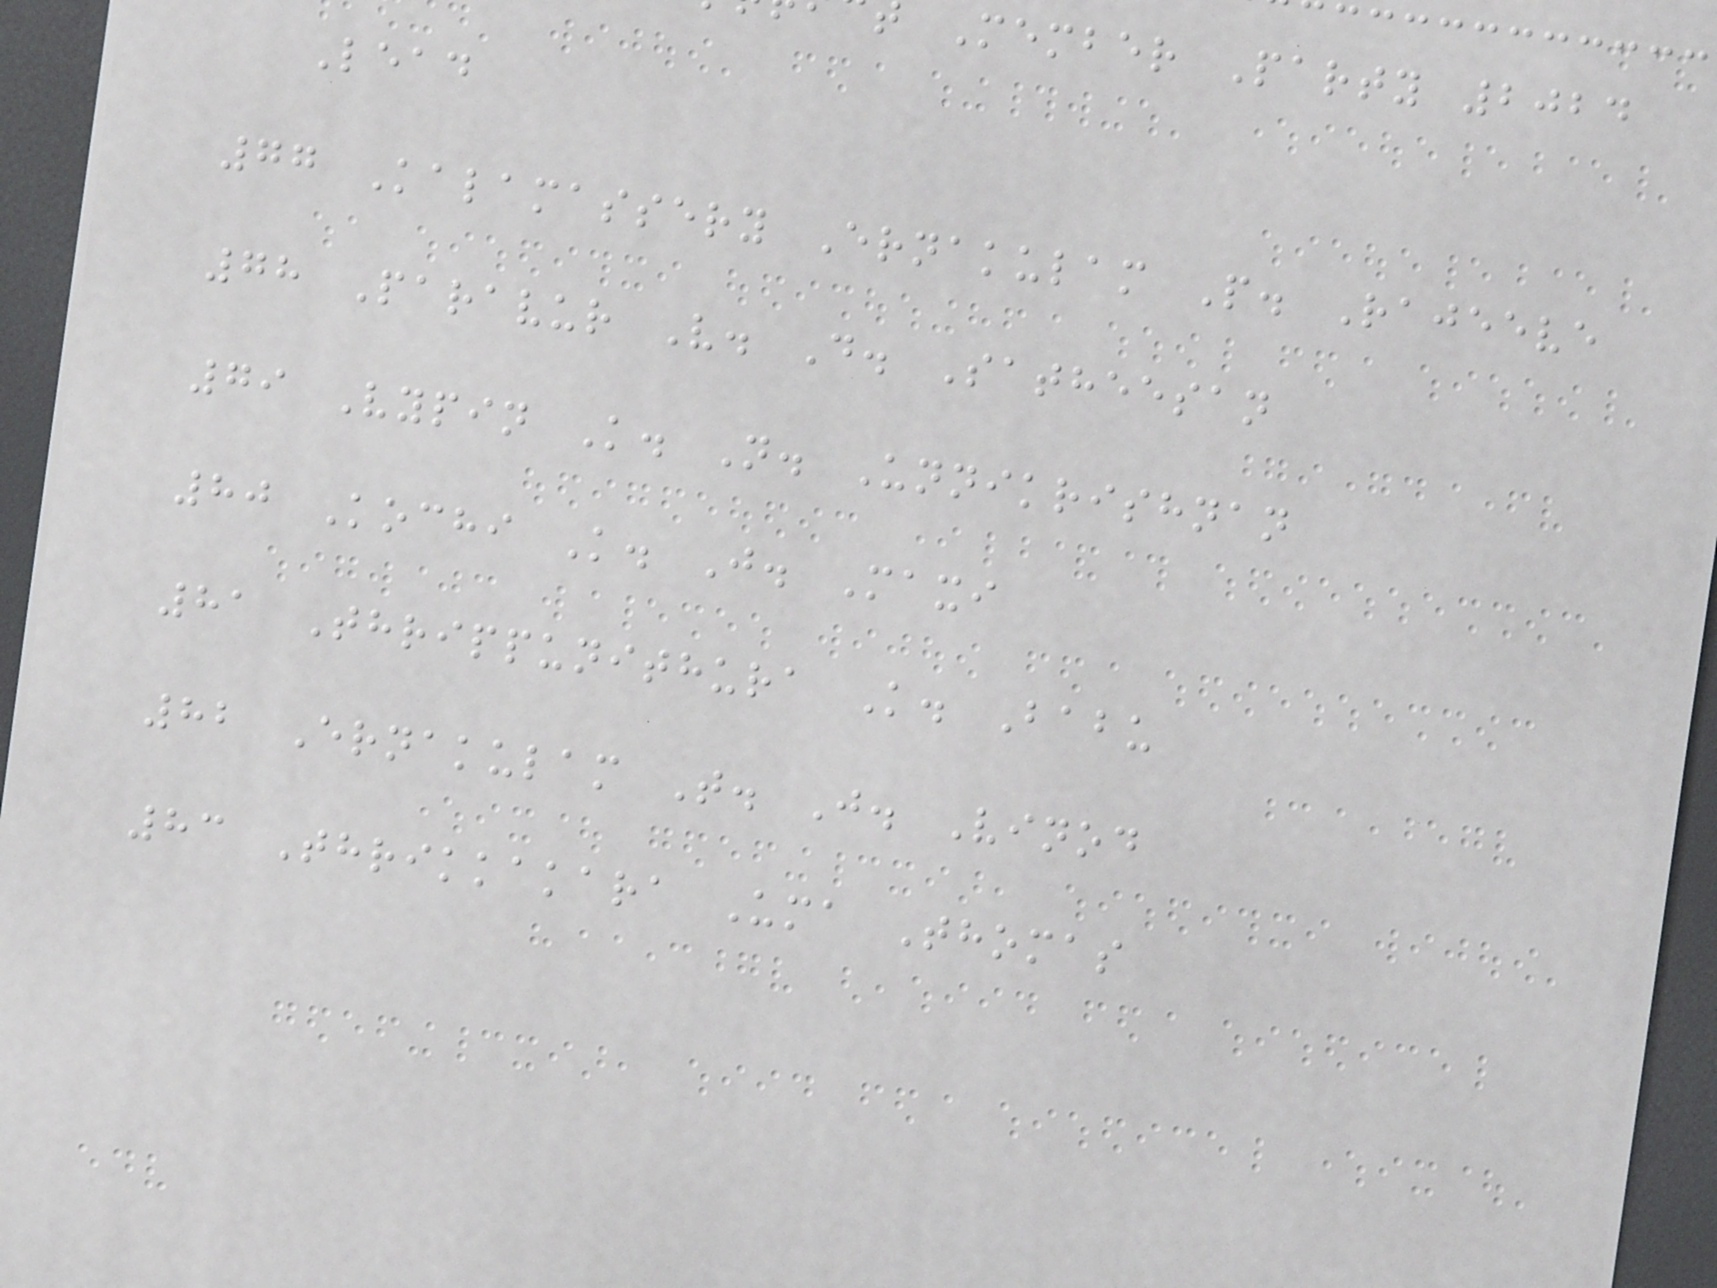Member Party 2024
Lead
77 Kalamassery Ernakulam P. Rajeeve
78 Paravur V. D. Satheesan
79 Vypin K. N. Unnikrishnan
80 Kochi K. J. Maxi
81 Thrippunithura K. Babu
82 Ernakulam T. J. Vinod
83 Thrikkakara Uma Thomas
